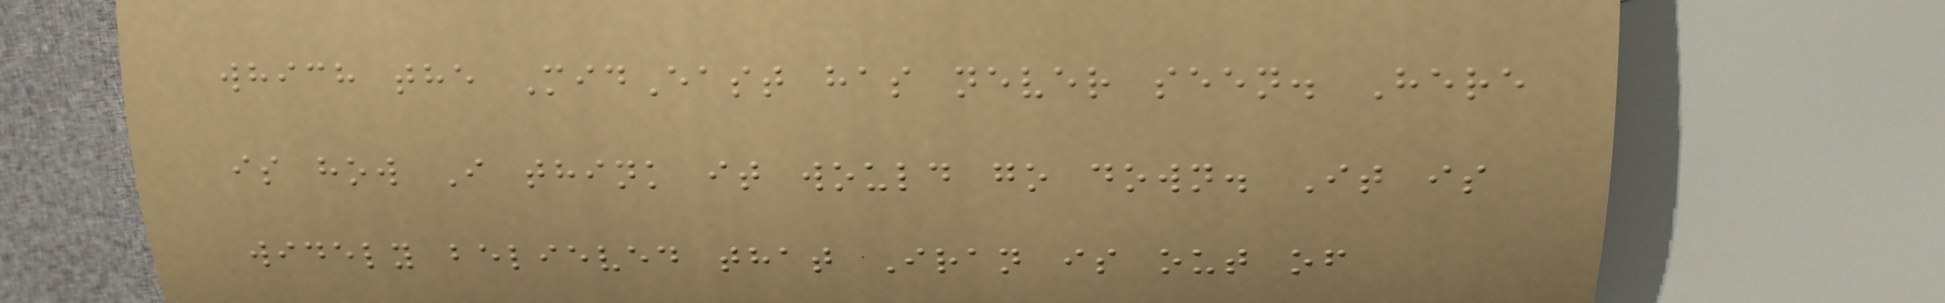which the MidEast has never seen. Here
is how I think it would go down. It is
widely believed that Iran is out of
